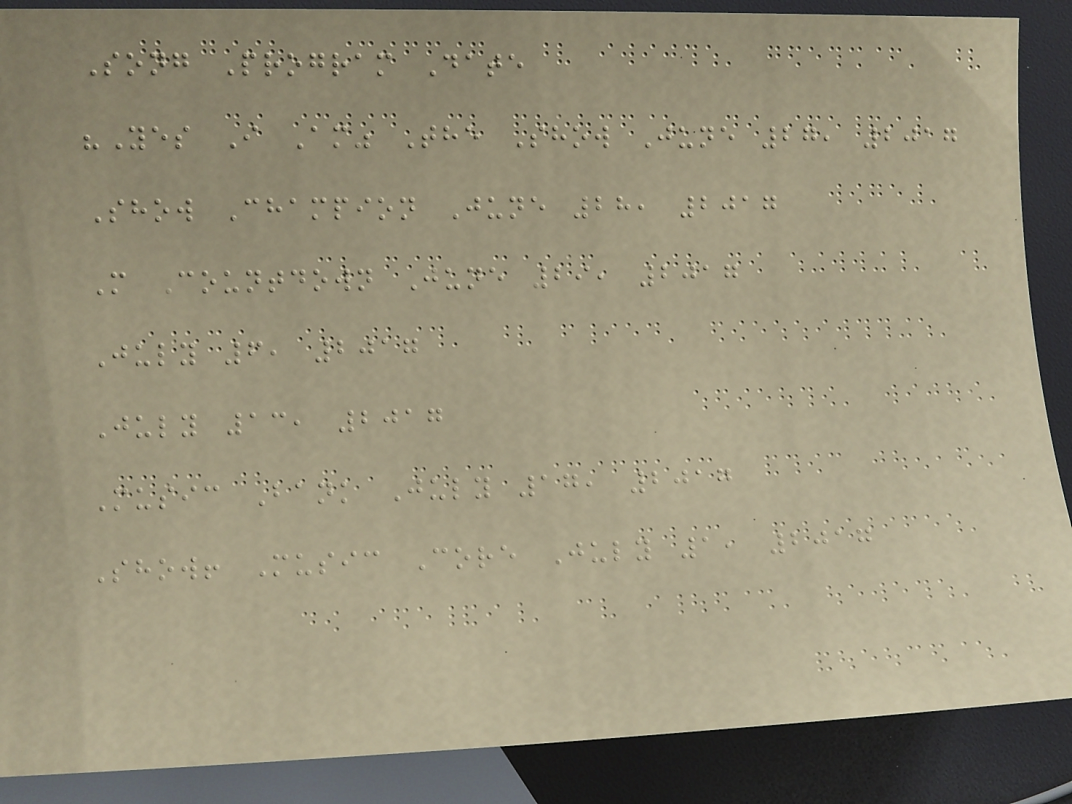Song Program Date
"Yes I Am" The Show June 27, 2017
Show Champion June 28, 2017
M Countdown June 29, 2017
July 6, 2017
July 13, 2017
Music Bank July 17, 2017
Show! Music Core July 1, 2017
